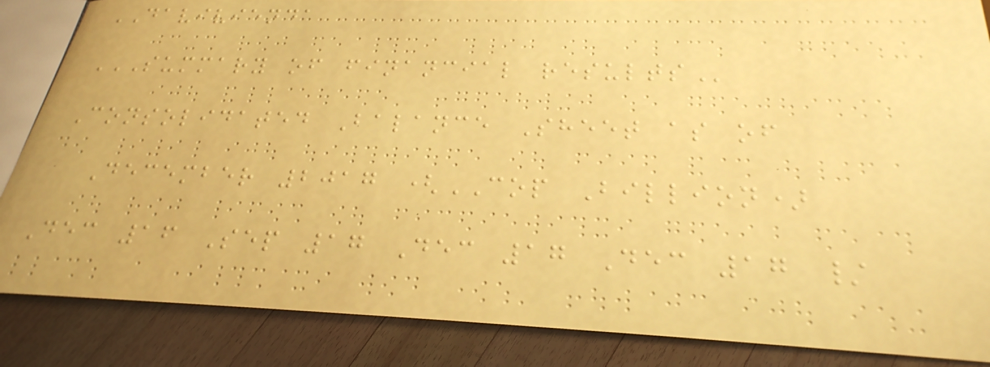DAVIVIENDA
SUMMARY OF FINANCIAL RESULTS
Consolidated Balance Sheet as of
December 2017 (COP Billion)
Dec 16 Sep 17 Dec 17 Dec 17 /
